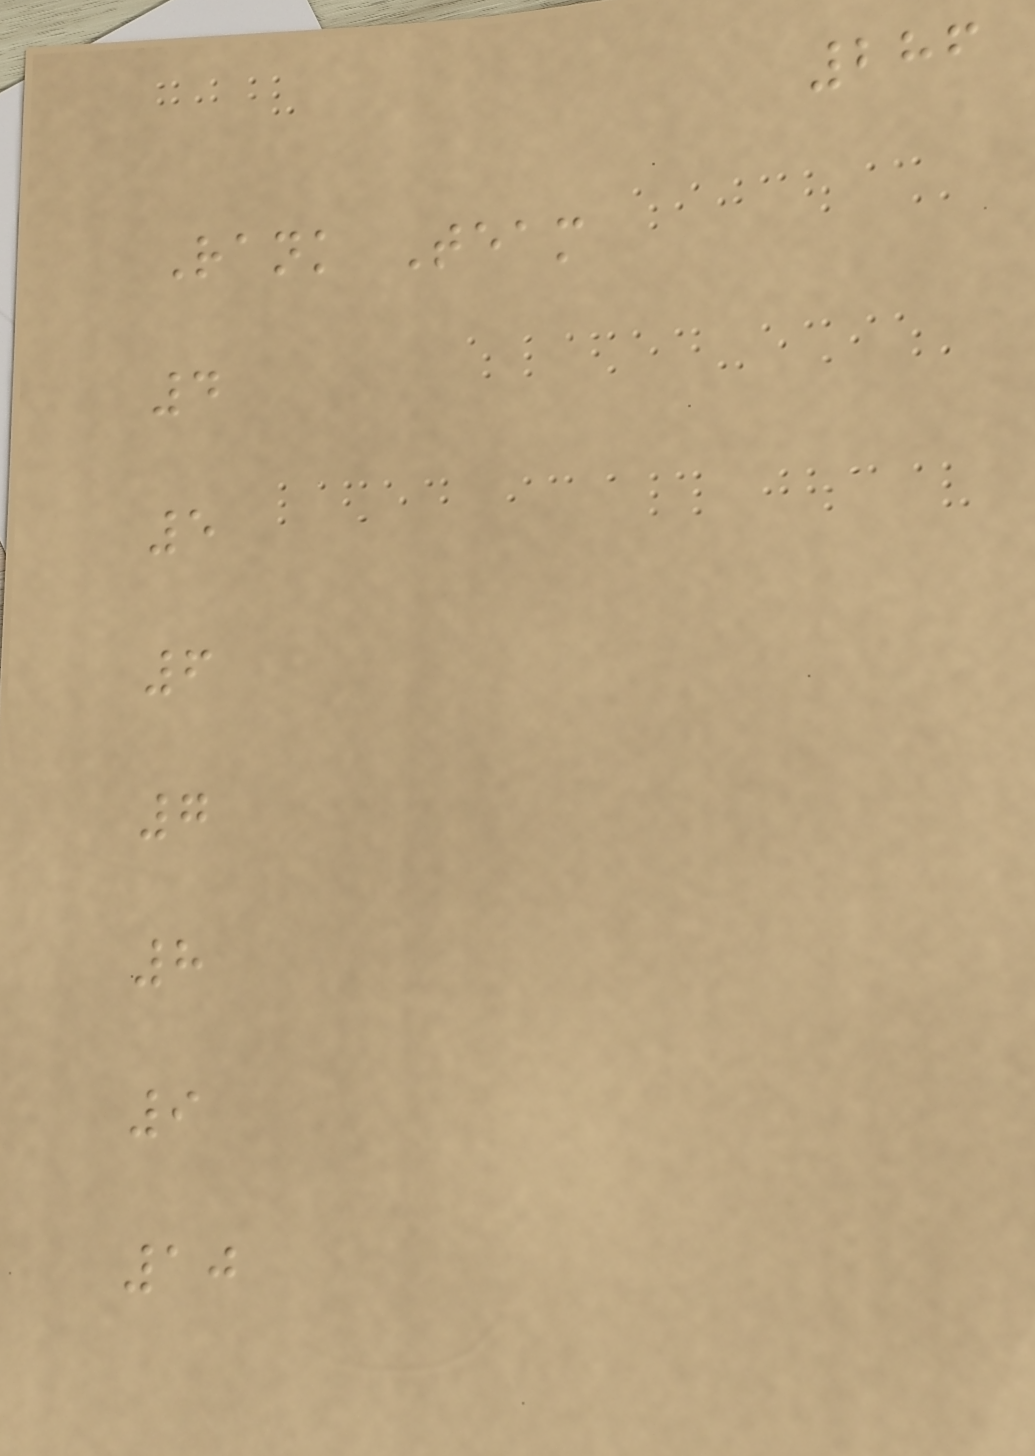286
Rank Team
4
5
6
7
8
9
10
